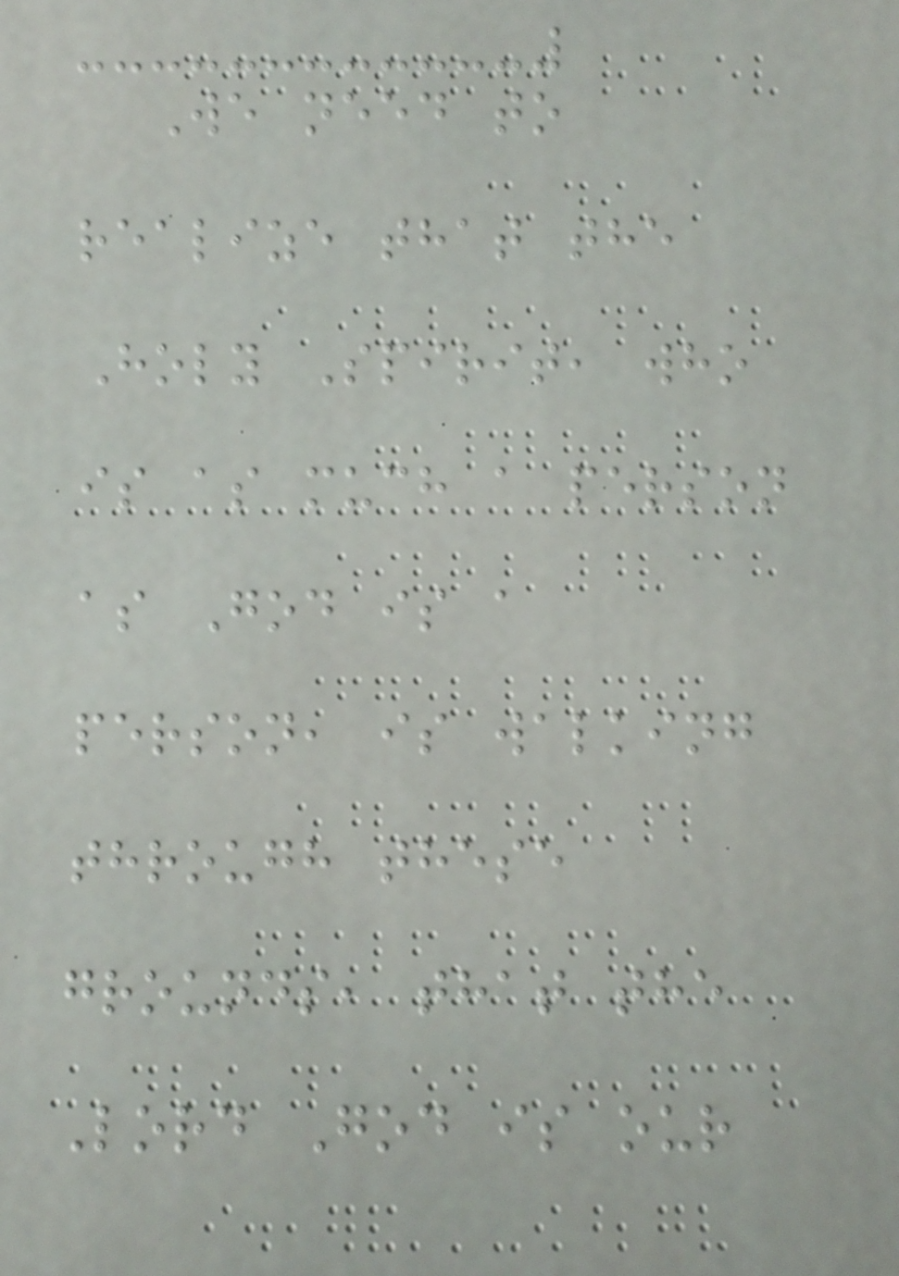We need to
realize that the
Holy Spirit, who
is as much a person
as God is a
person, is walking
through these
grounds, that the
Lord God is our
